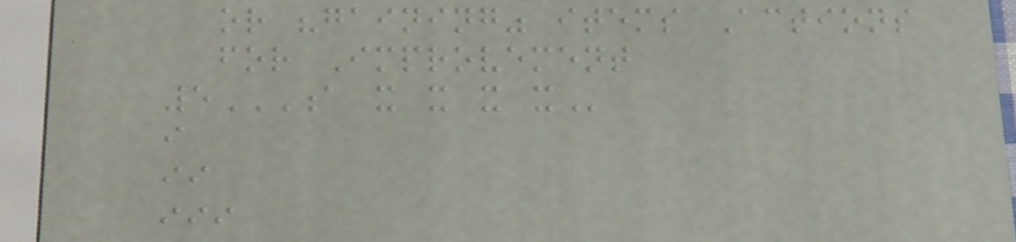or "gaining" items Actions
for Improvement
5A X X X X
i
ii
iii
